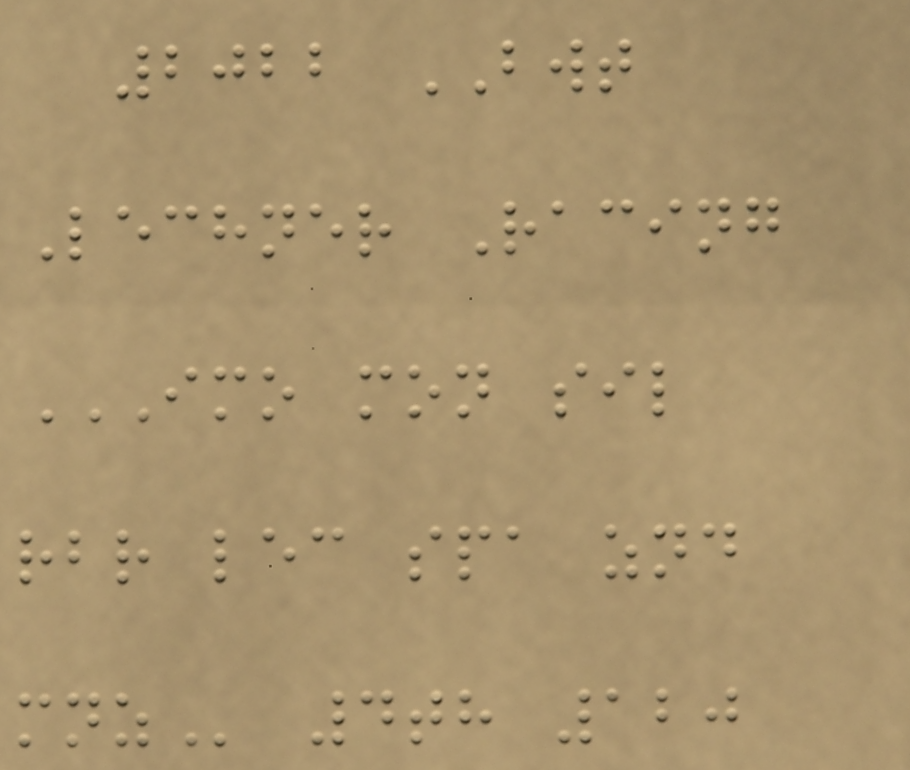2022 BWT
Lechner Racing
IMO MON SIL
RBR LEC SPA ZND
MNZ 4th 120
